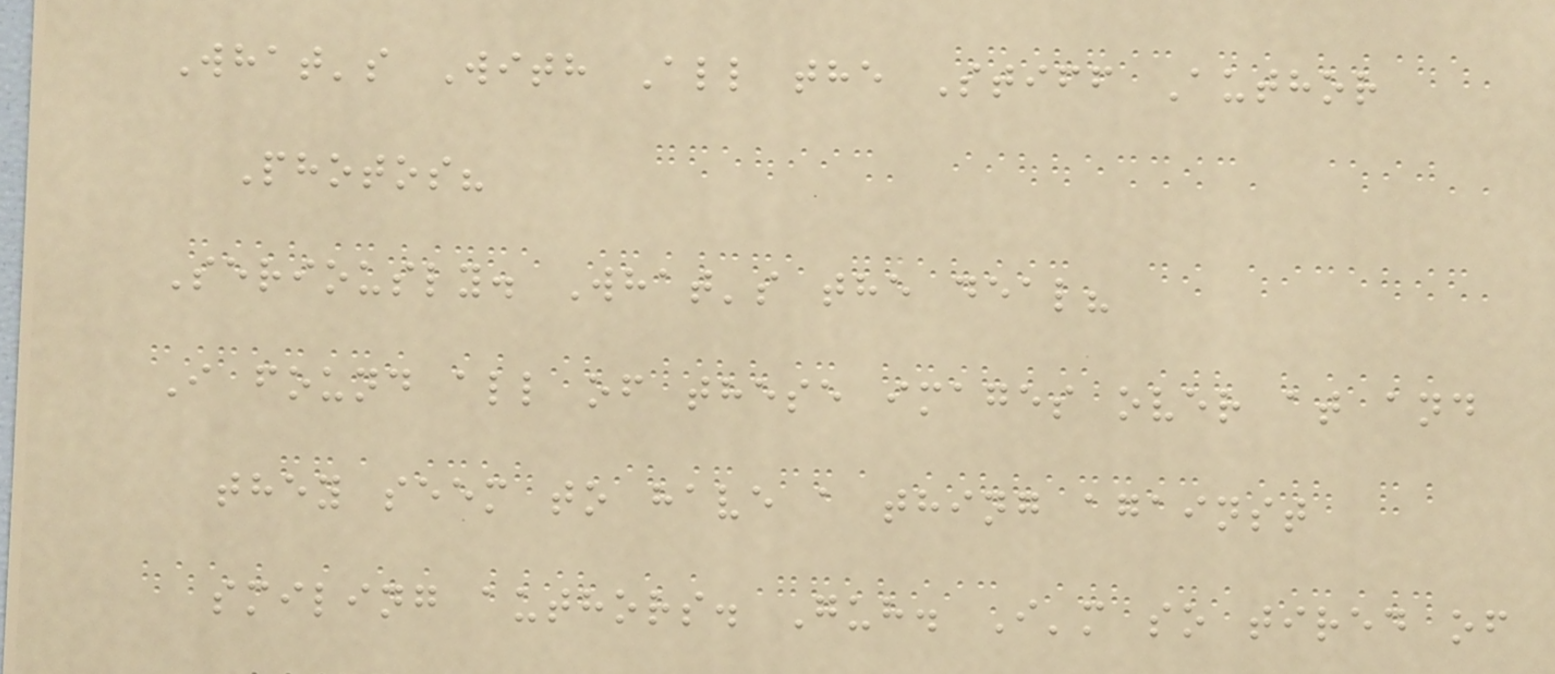What's With All the Stiff Author
Photos?
Seriously. What's the deal?
I found all of these images over at and
they seem to have a thing against
smiling authors. Guh. I'm so tired of
